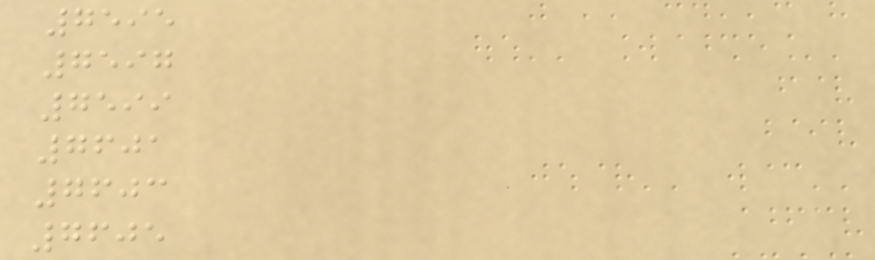7595
7597
7599
7601
7603
7605
